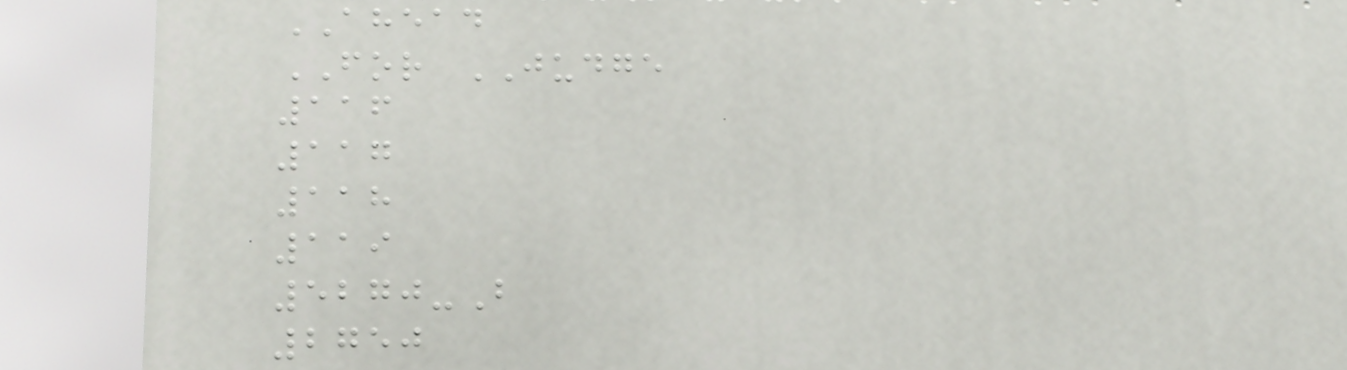AHEAD
FOR JUDGE
116
117
118
119
5270-B
2750
